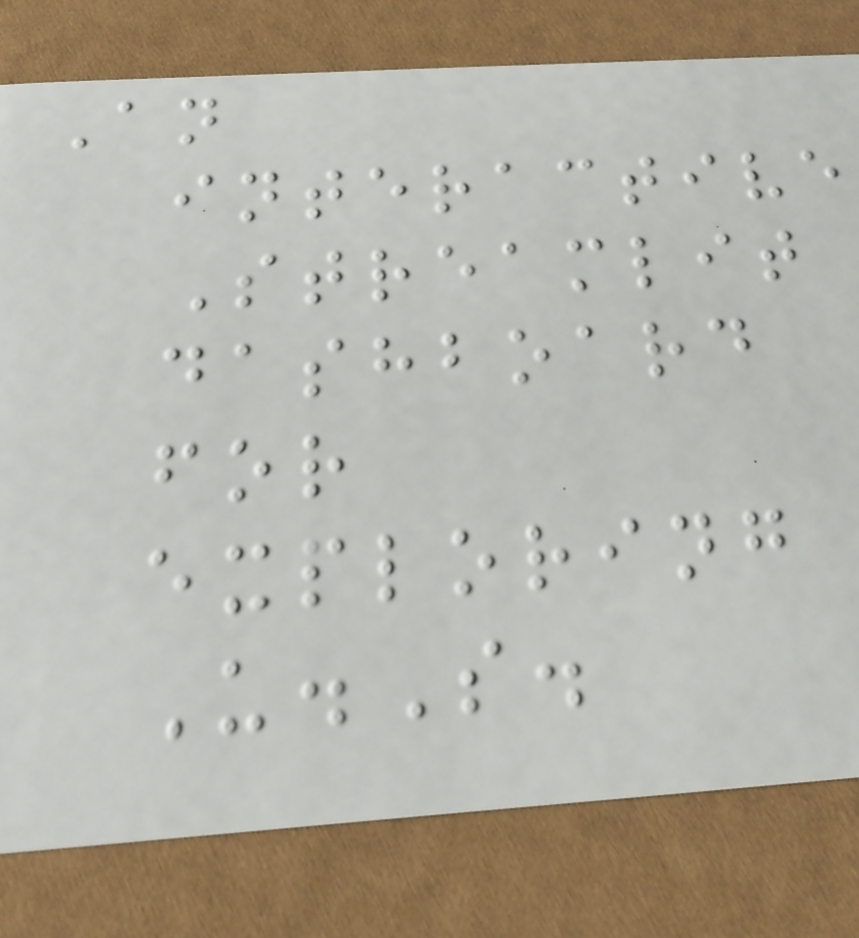An
interactive
Streamlit
dashboard
for
exploring
U.S.
